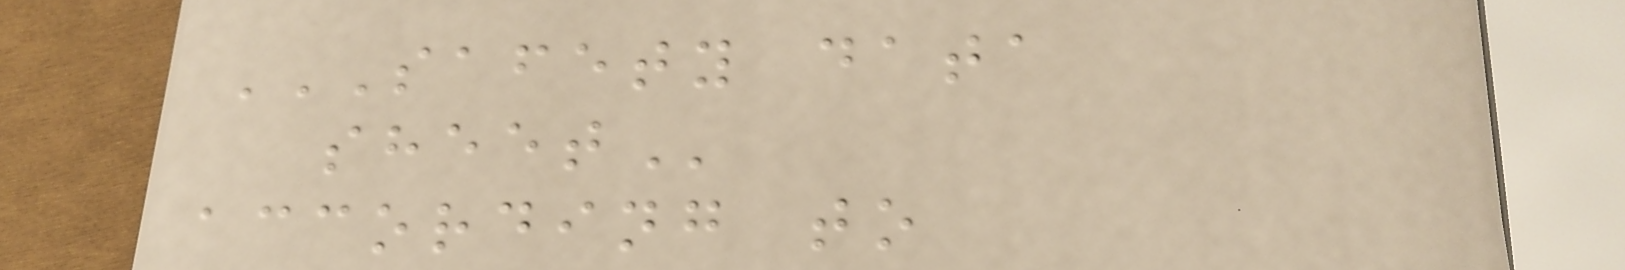SAFETY DATA
SHEET
according to
